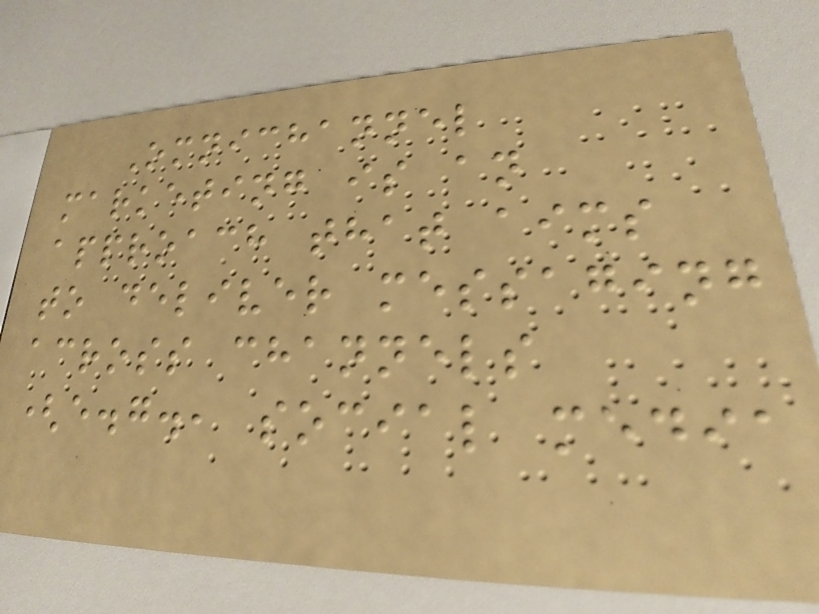Omnichannel
marketing is an
approach that aims
to deliver messaging
across channels
(e.g., social media
